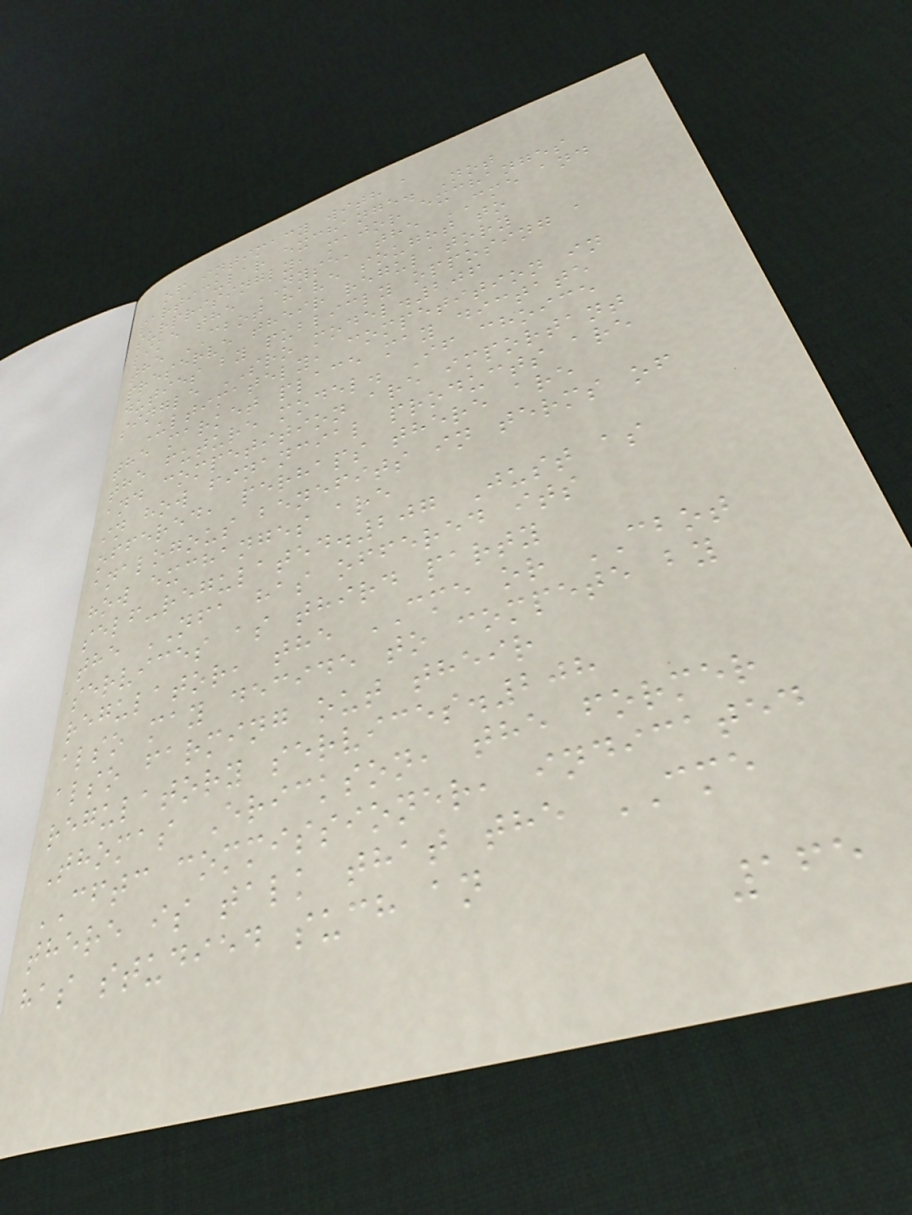of intimacy with a
particular exchange. Not
surprisingly, major exchanges
like the NYSE, the CME and
the CBOT have sought to
preserve their regulatory
duties by publicly opposing a
single SRO model.206
Ultimately, competition in
the market place may dictate
the future model. If choice
and competition are important
in how financial products are
offered, perhaps there are
analogous benefits in terms of
how exchanges are
self-regulated.207 Just as
the NFA has offered its
services as third party
regulator, the CME or CBOT
also may decide to compete by
also farming out their
regulatory services.208
Thomas Erickson, the former
CFTC commissioner, indicated
there is talk that the CME
has studied such an
165
